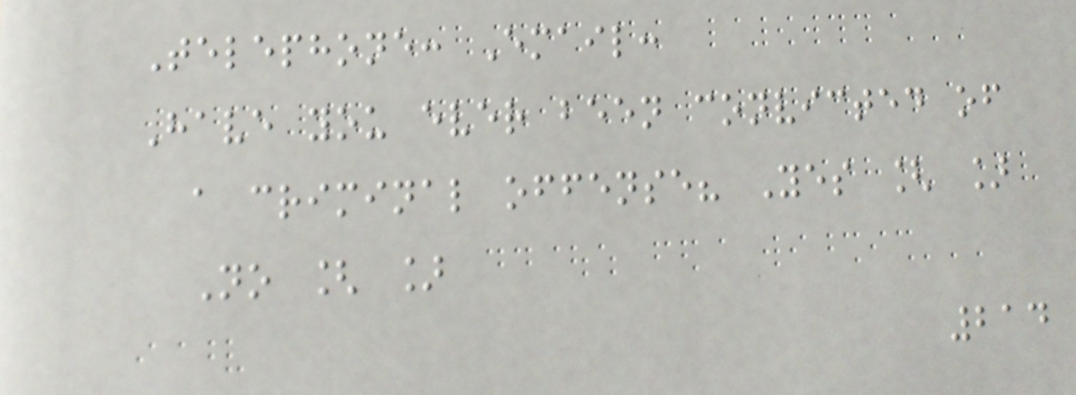Telephone: Email:
Have you ever been convicted of
a criminal offense? Yes [ ]
No [ ]
214
